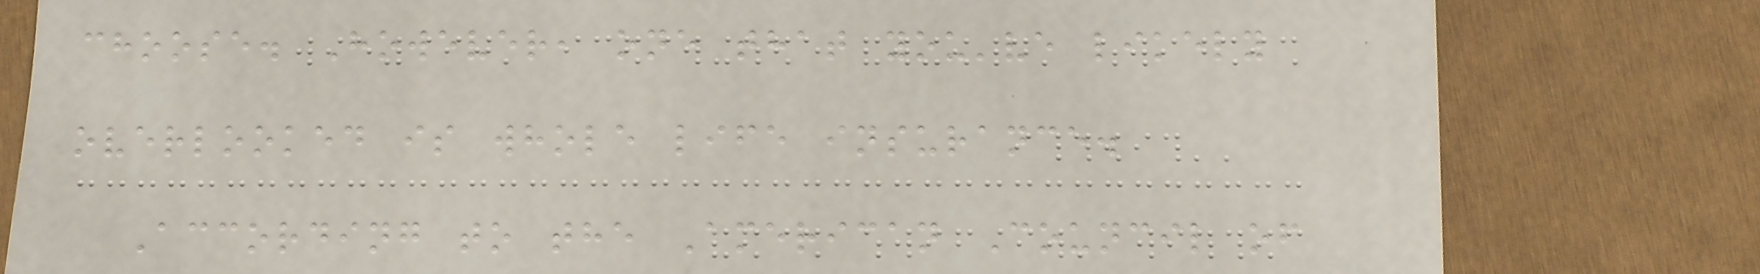choose. However, one that you've likely
overlooked is whole life insurance.
According to the American Council of
